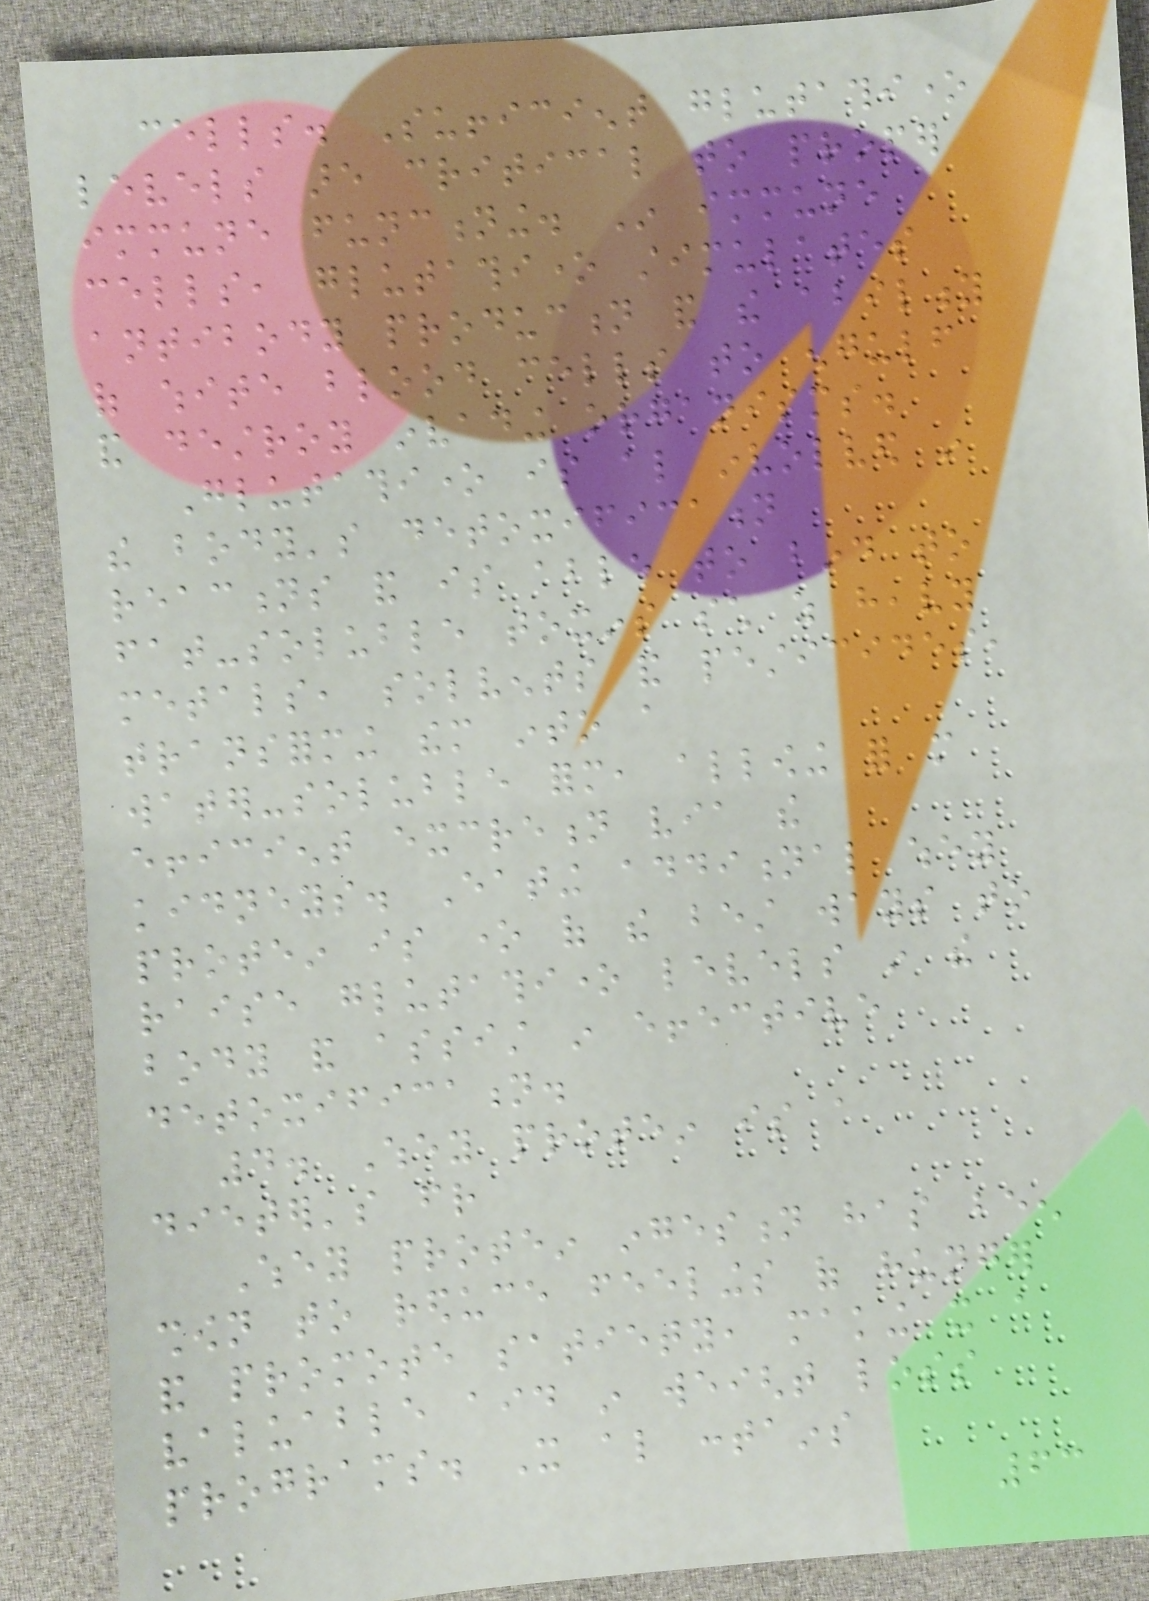cells. Sufficient glutathione
levels are critical to proper
immune functioning. In immune
cells, glutathione stimulates
antibody production and the ability
of white blood cells to engulf
and destroy invading organisms.
Glutathione is also involved in
the body's detoxification
reactions and is able to bind to
fat-soluble toxins such as heavy
metals, solvents and pesticides,
transforming them into a
water-soluble form, allowing for more
efficient excretion via the
kidneys. Eating additional whey
protein is one of the best ways to
raise glutathione levels in the
body and assist in effective
detoxification.
4. Whey protein is a
dieter's friend
Whey protein ingestion has been
shown to reduce feelings of hunger
and promote satiety, making it a
valuable aid in weight loss
programs. It also contains
63
